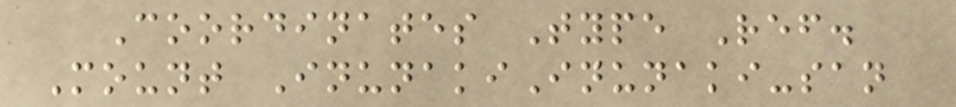Coordinates Type Ref.
Mount InunakiInunaki-san
